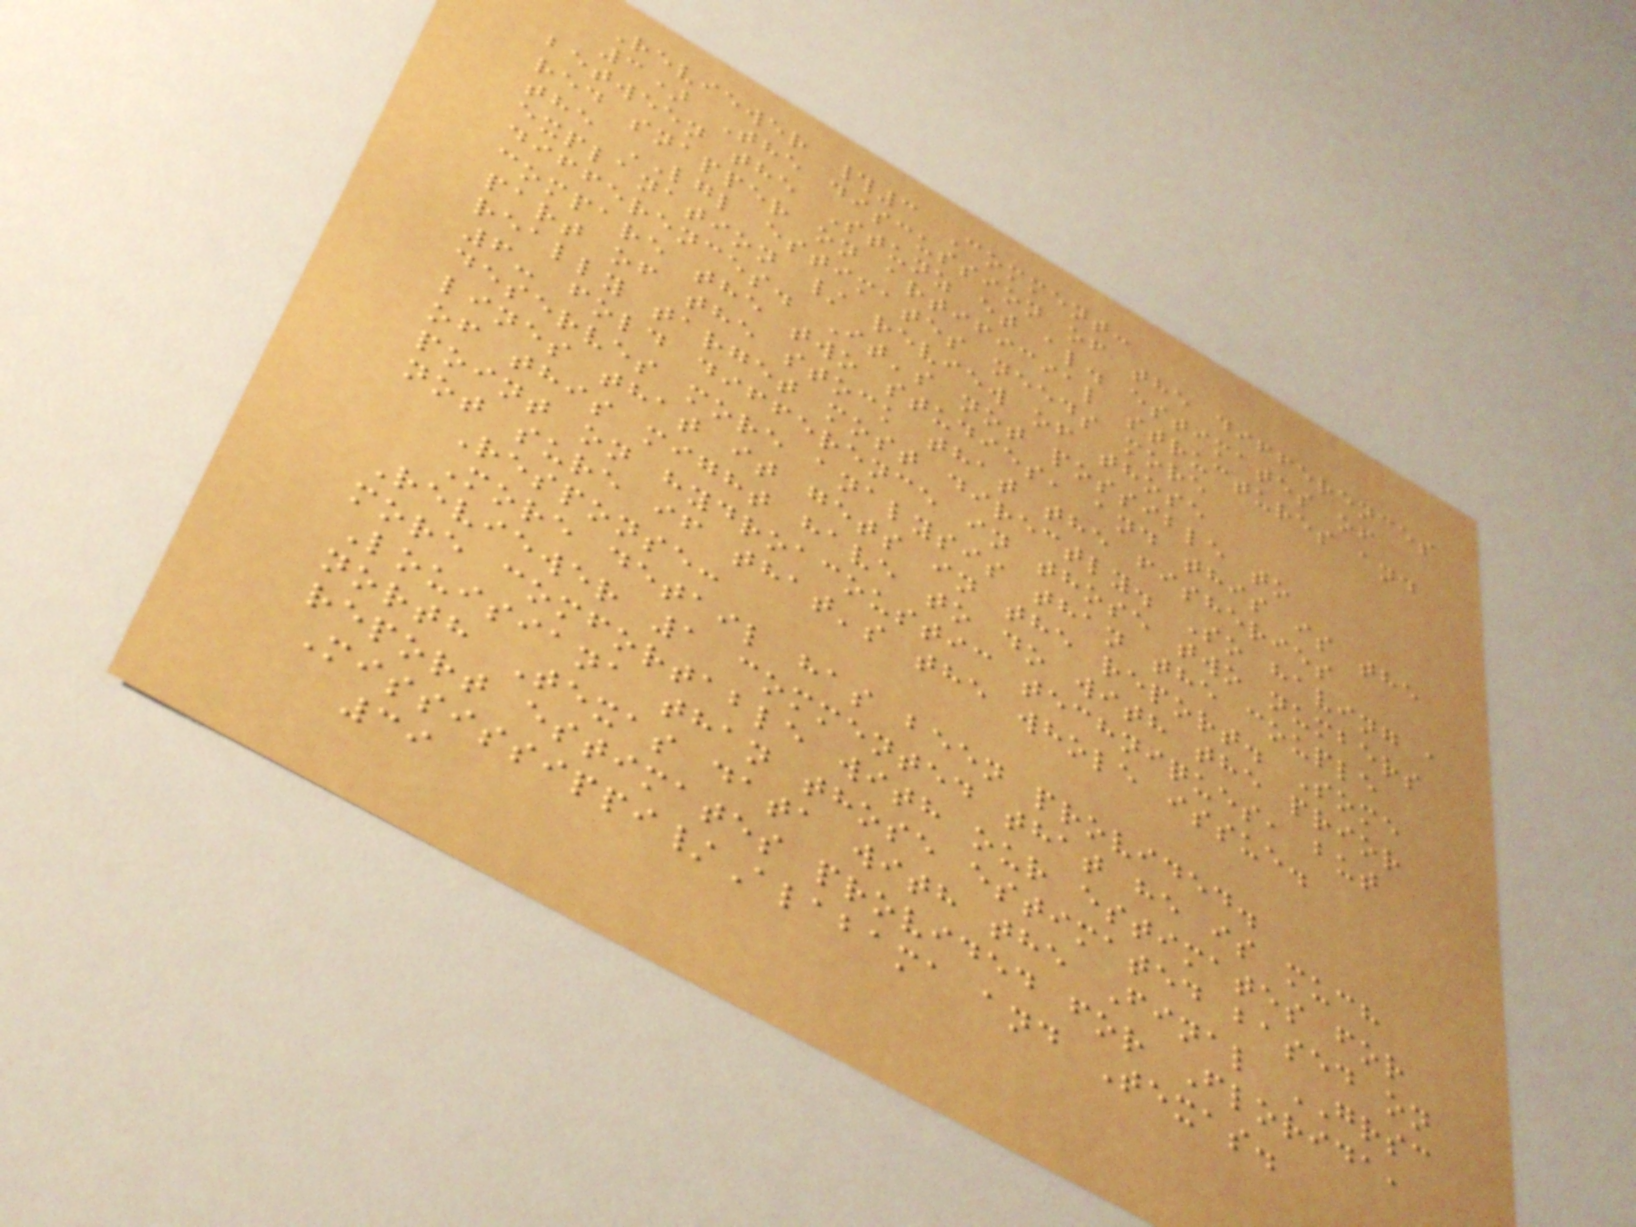Reviewer #3 Comment:
3) The discussion of the differences
between the Stunz et al. estimates of
red snapper on artificial structures and
the LGL estimates needs more
explanation / review of those
differences. It's not possible to
compare the two studies, and this is the
part of the stock that the fisheries
really target most directly. So having a
6- fold difference in those two numbers
deserves more analysis than the couple
lines that it gets in the report. Some
of this might have to do with the prior
point on hydroacoustic techniques, but
not sure if that's the whole issue.
Response:
More detail has been provided.
Reviewer 1 commented that he is much
more comfortable with our estimates for
Louisiana than those estimated based on
north Texas data with the Final GRSC
report estimates provided for Florida,
Mississippi/Alabama and Texas.
39
